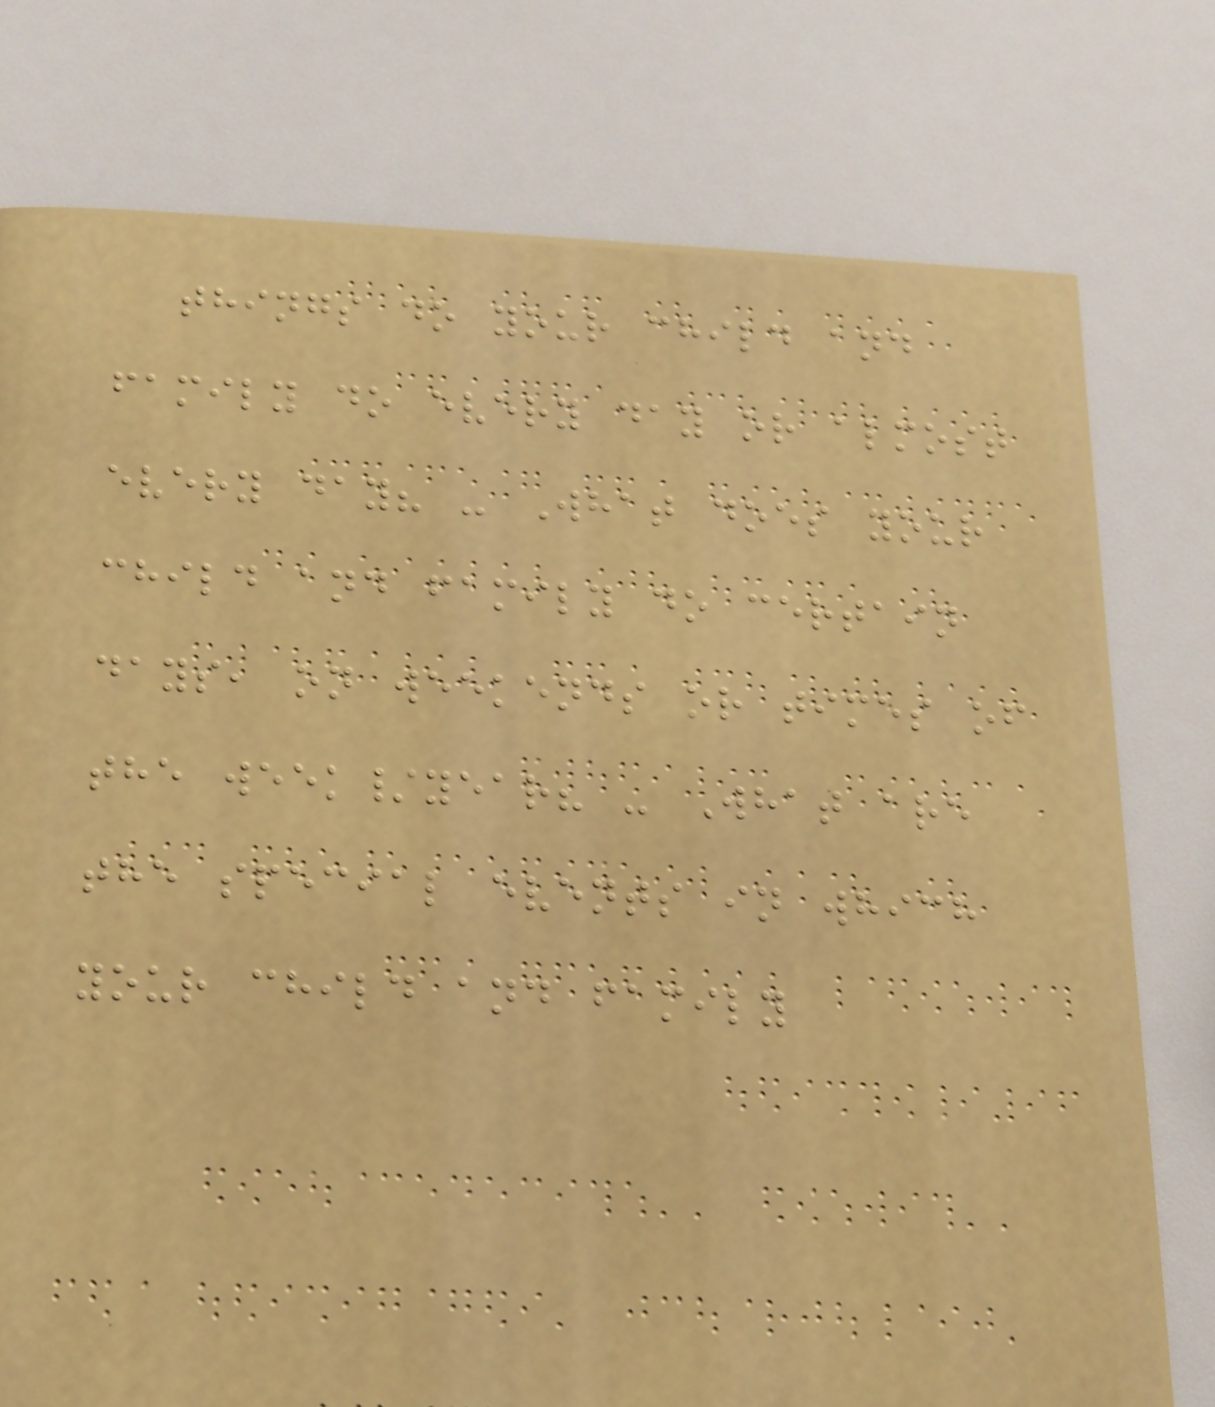things do your child and
family do every day or almost
every day? - What does your
child and family do certain
days, on weekends or times of
the week/year? - What are
the special events in which
your child and family
